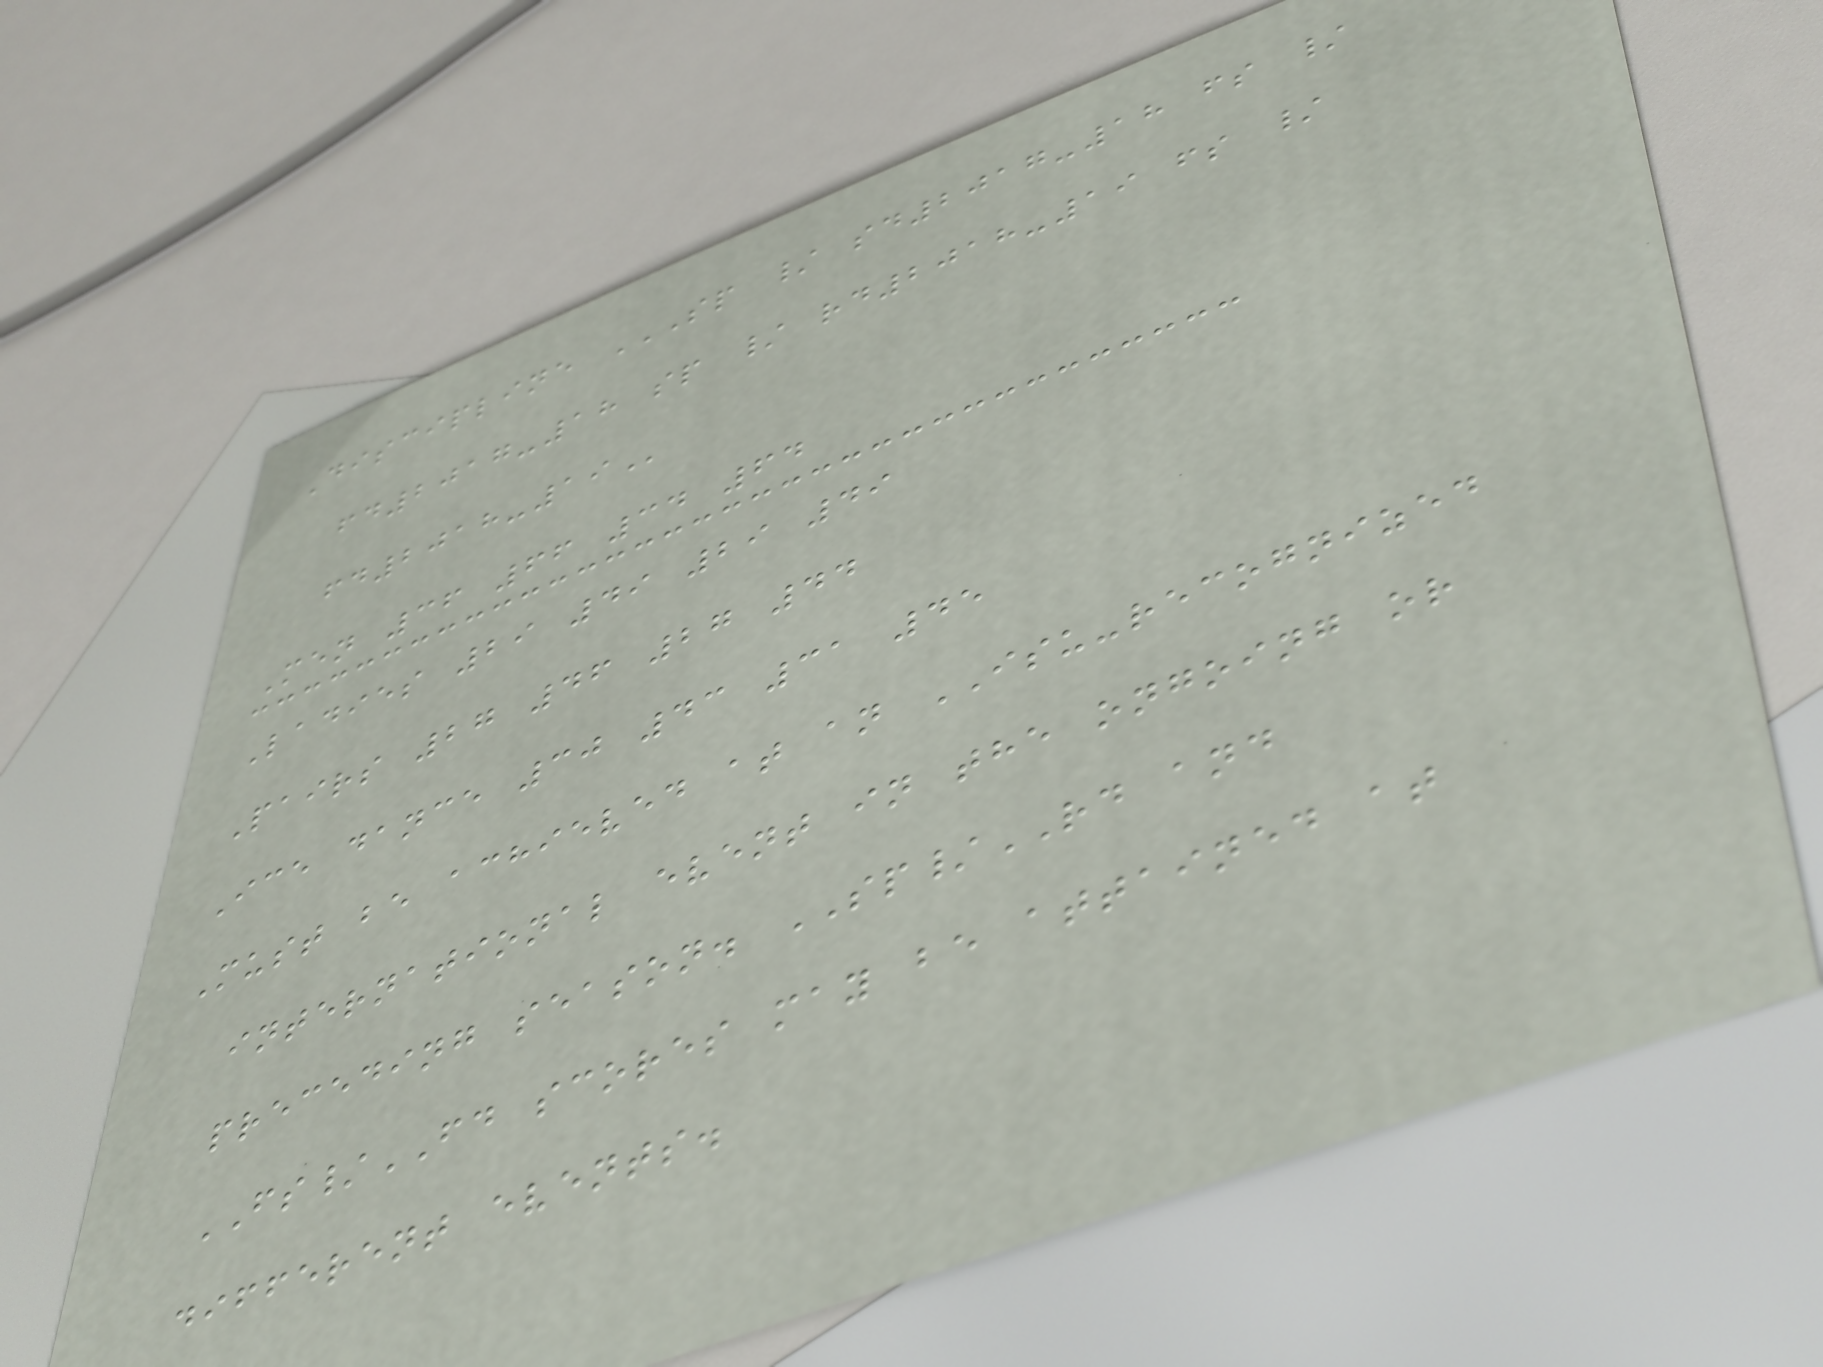Discipline SP / SD2017-18 FS /
FD2017-18 SP / RD2018-19 FS /
FD2018-19
Men 36 66 34 64
Ladies 29 49 29 49
Pairs 27 46 27 44
Ice dance 30 43 31 45
Must be achieved at an ISU-recognized
international event in the ongoing or
preceding season. SP/RD and
FS/FD scores may be attained at
different events.
